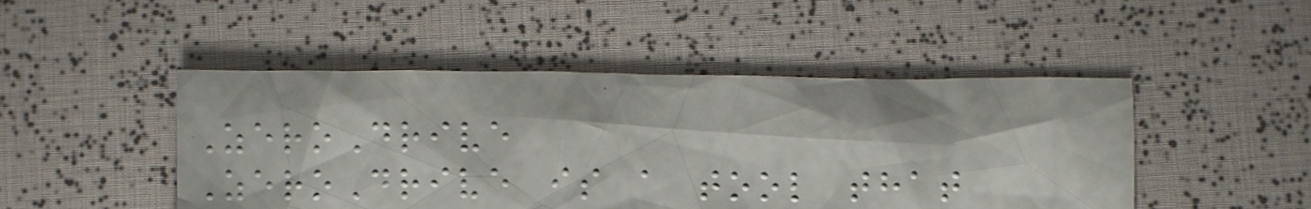ZeroDrive
ZeroDrive is a tool that
